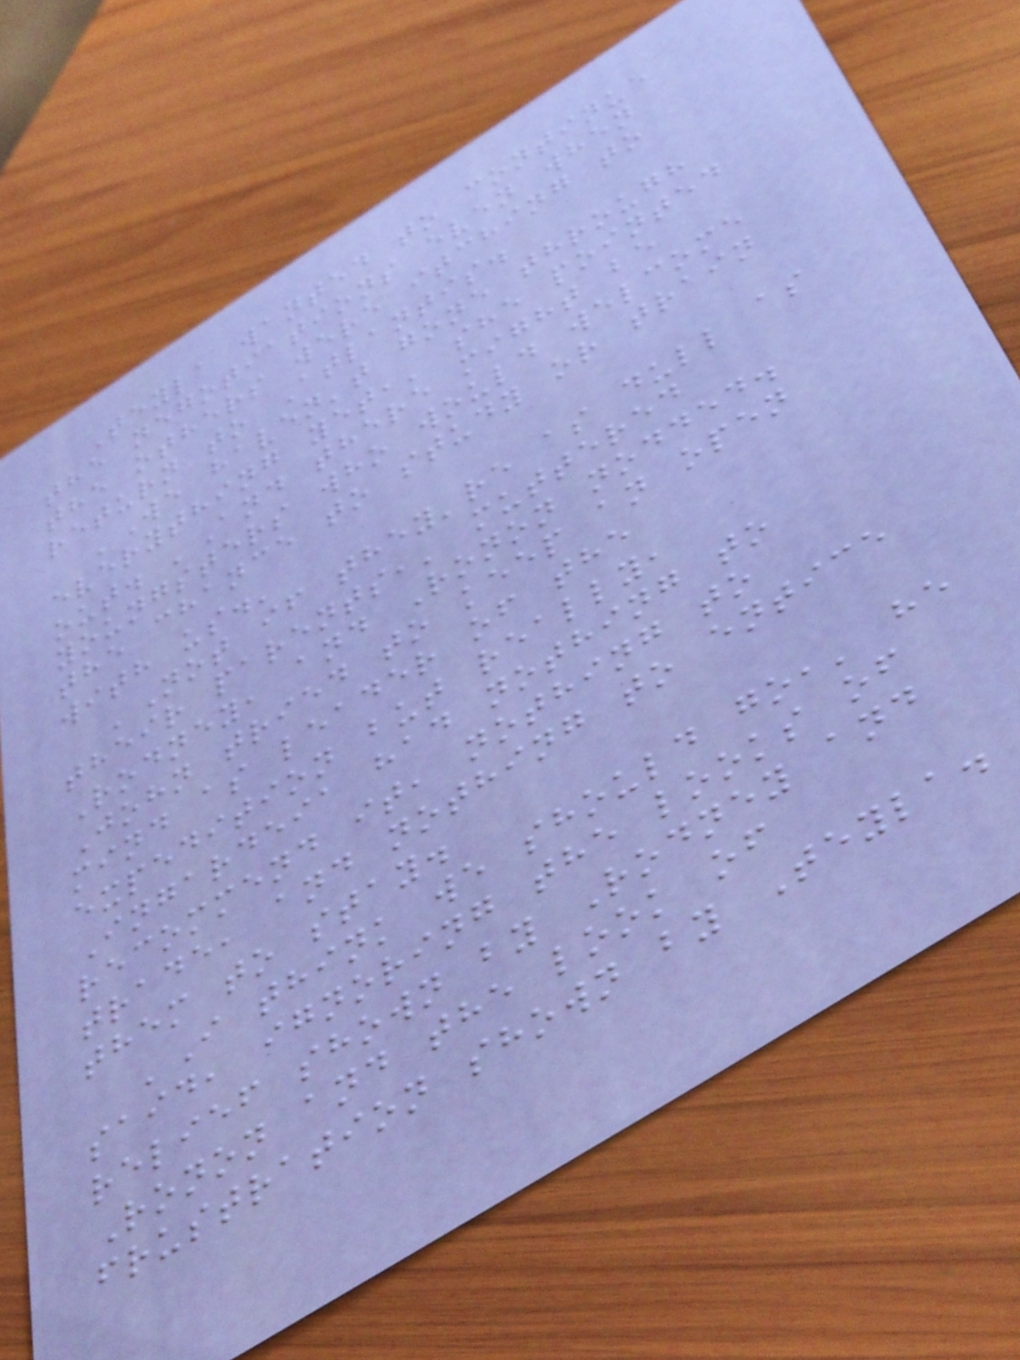Teyla wanted to continue
the negotiations even when
the others were itching to
return to Atlantis.
'We haven't gone through
everything yet,' she pointed
out. 'And there might be
youngsters who would welcome
the chance to study or train
with us.'
'Not if they're as dull as
their parents,' muttered
Rodney, and Ronon nodded.
John tried to keep an open
mind as leader of the
expedition but really,
Ingardeia had nothing to
recommend it, nothing to
trade, and nothing to entice
them to stay.
'I think we should go,' he
said, ignoring the looks of
relief shown by Rodney and
Ronon and the look of
frustration shown by Teyla.
